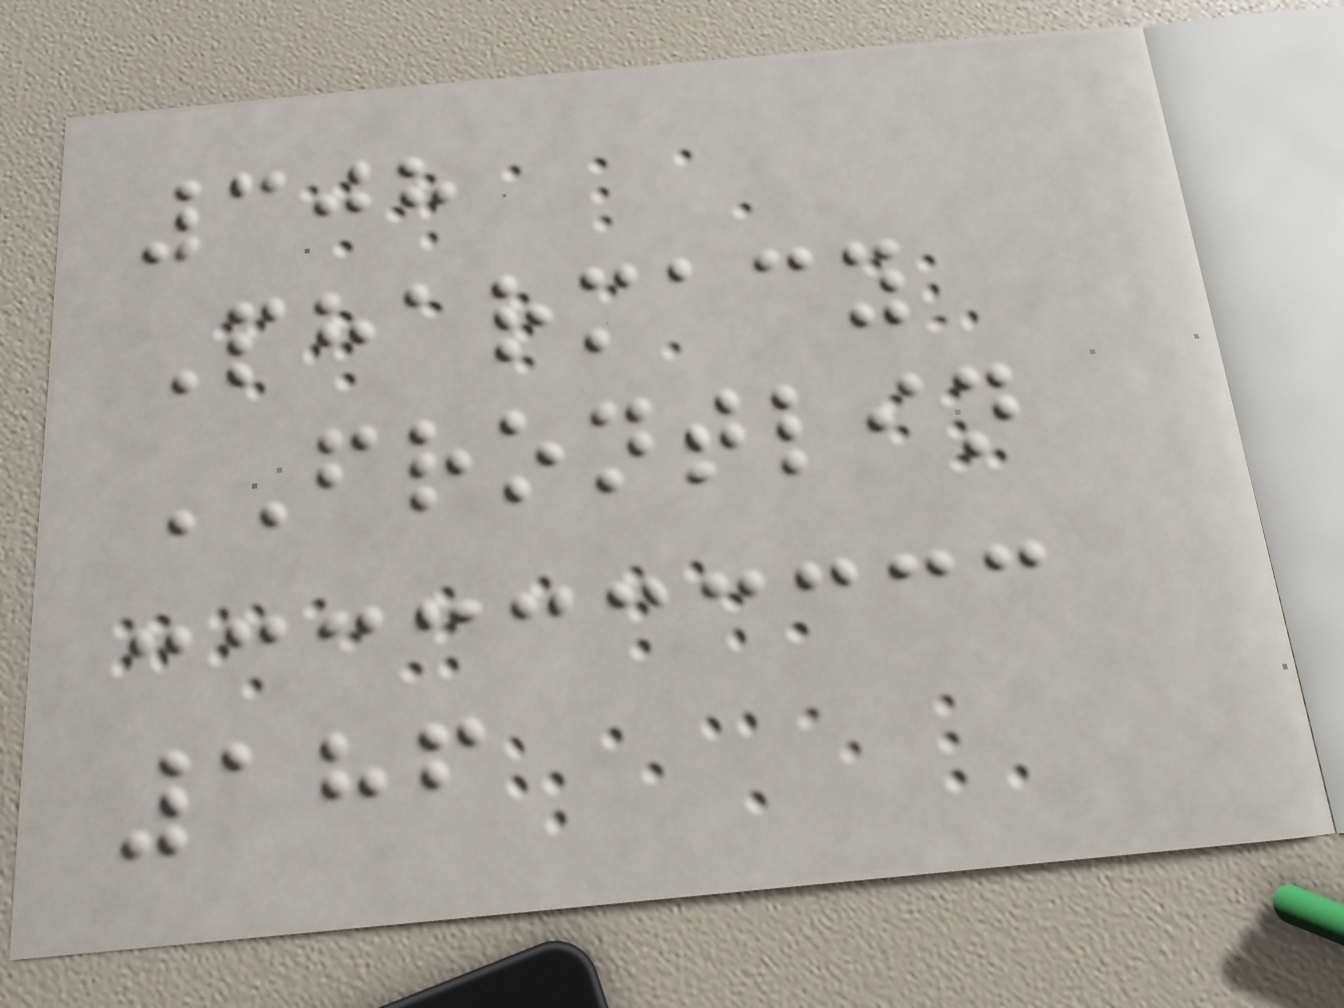308
Pharmacy
FRONTLIN
186
